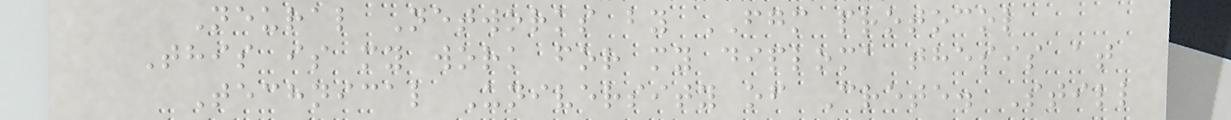Neural Networks by FGM protocol
This is my work for my diploma thesis at
Technical University of Crete. Still
